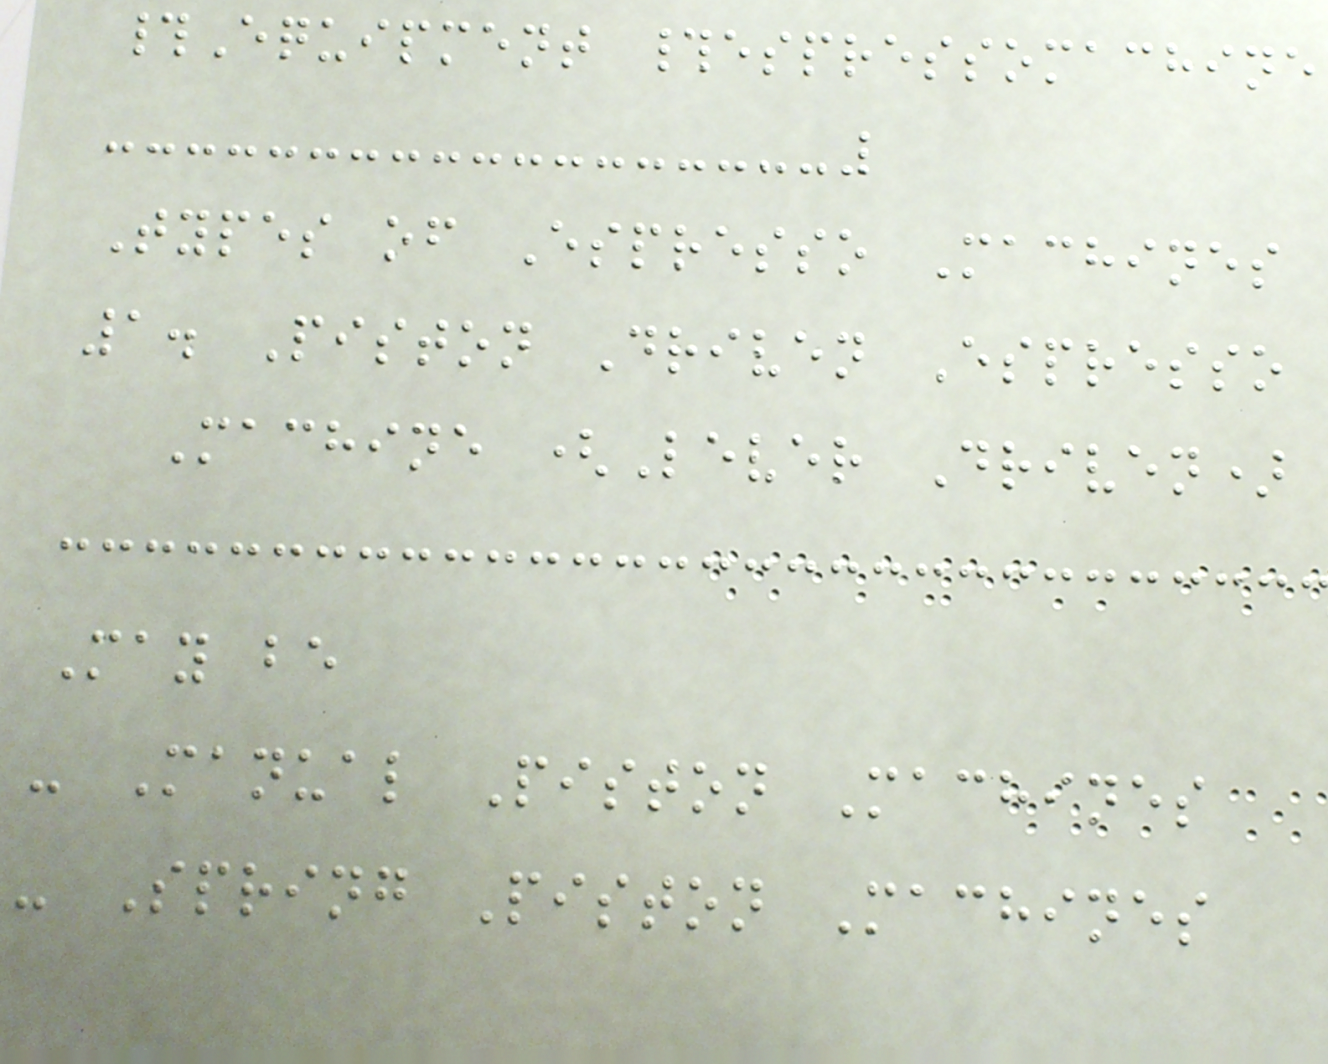#Equipment #espressomachine
Types of Espresso Machines
1. Piston Driven Espresso
Machine (Lever Driven)
May be
- Manual Piston Machines
- Spring Piston Machines
